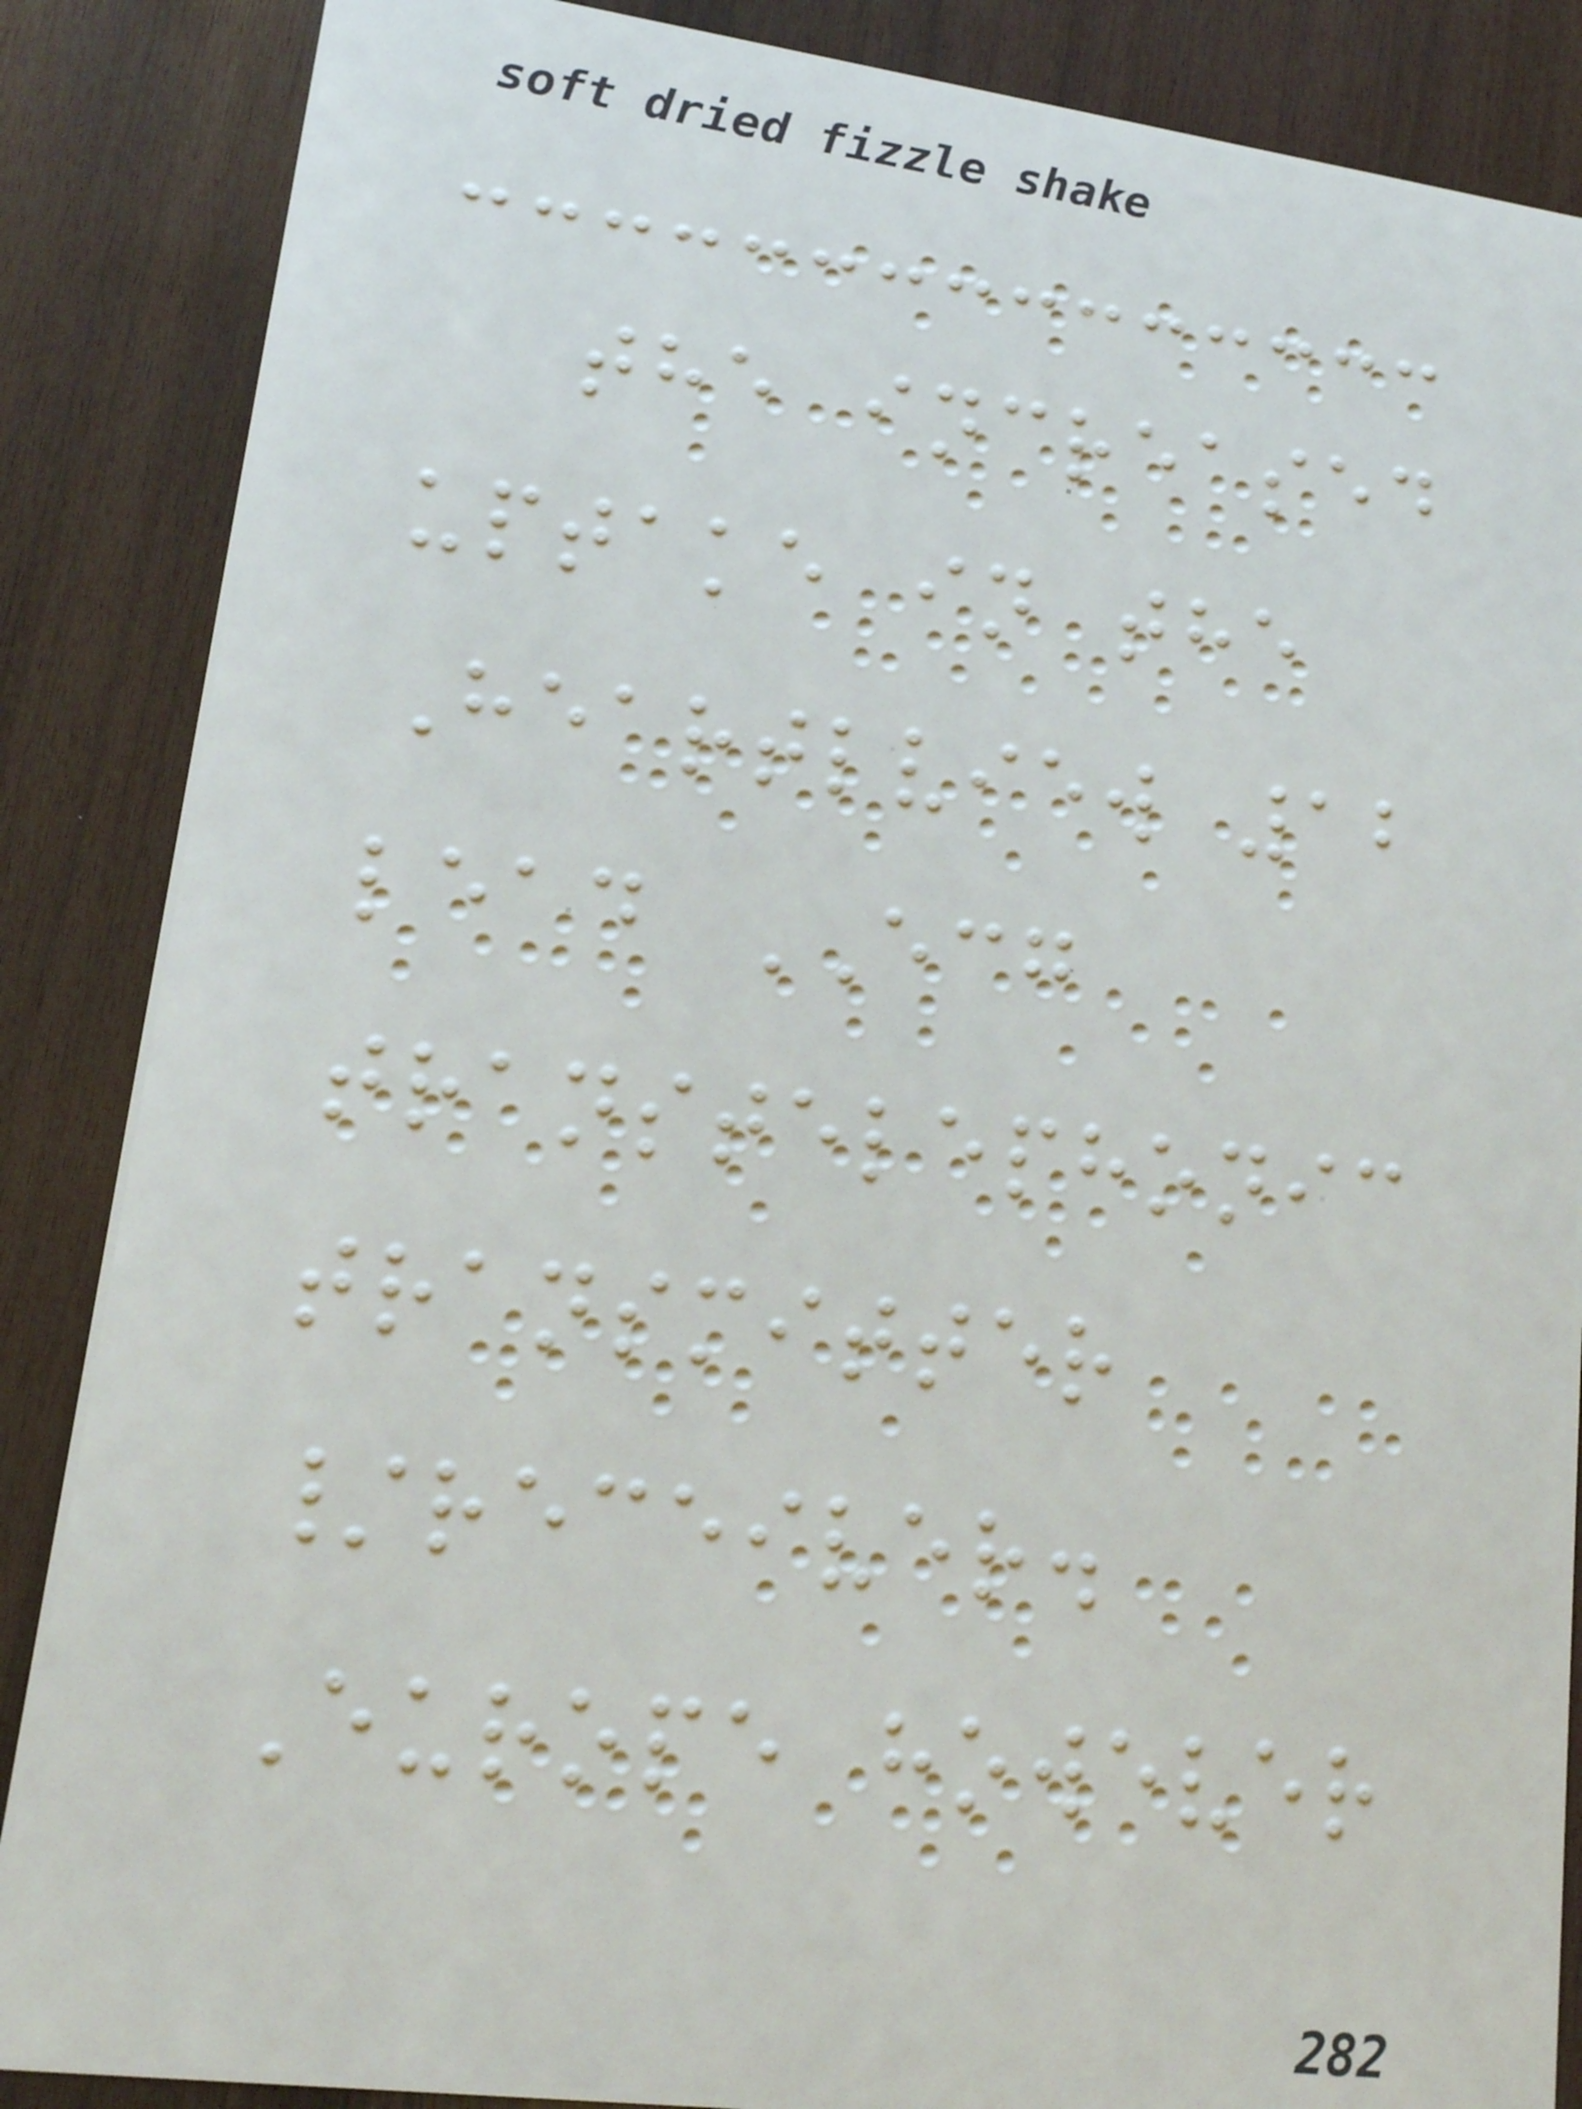the increased
uptake in the
Heartlview 12
lead ECG
transtelephonic
transmitter
/receiver.
Europe however
